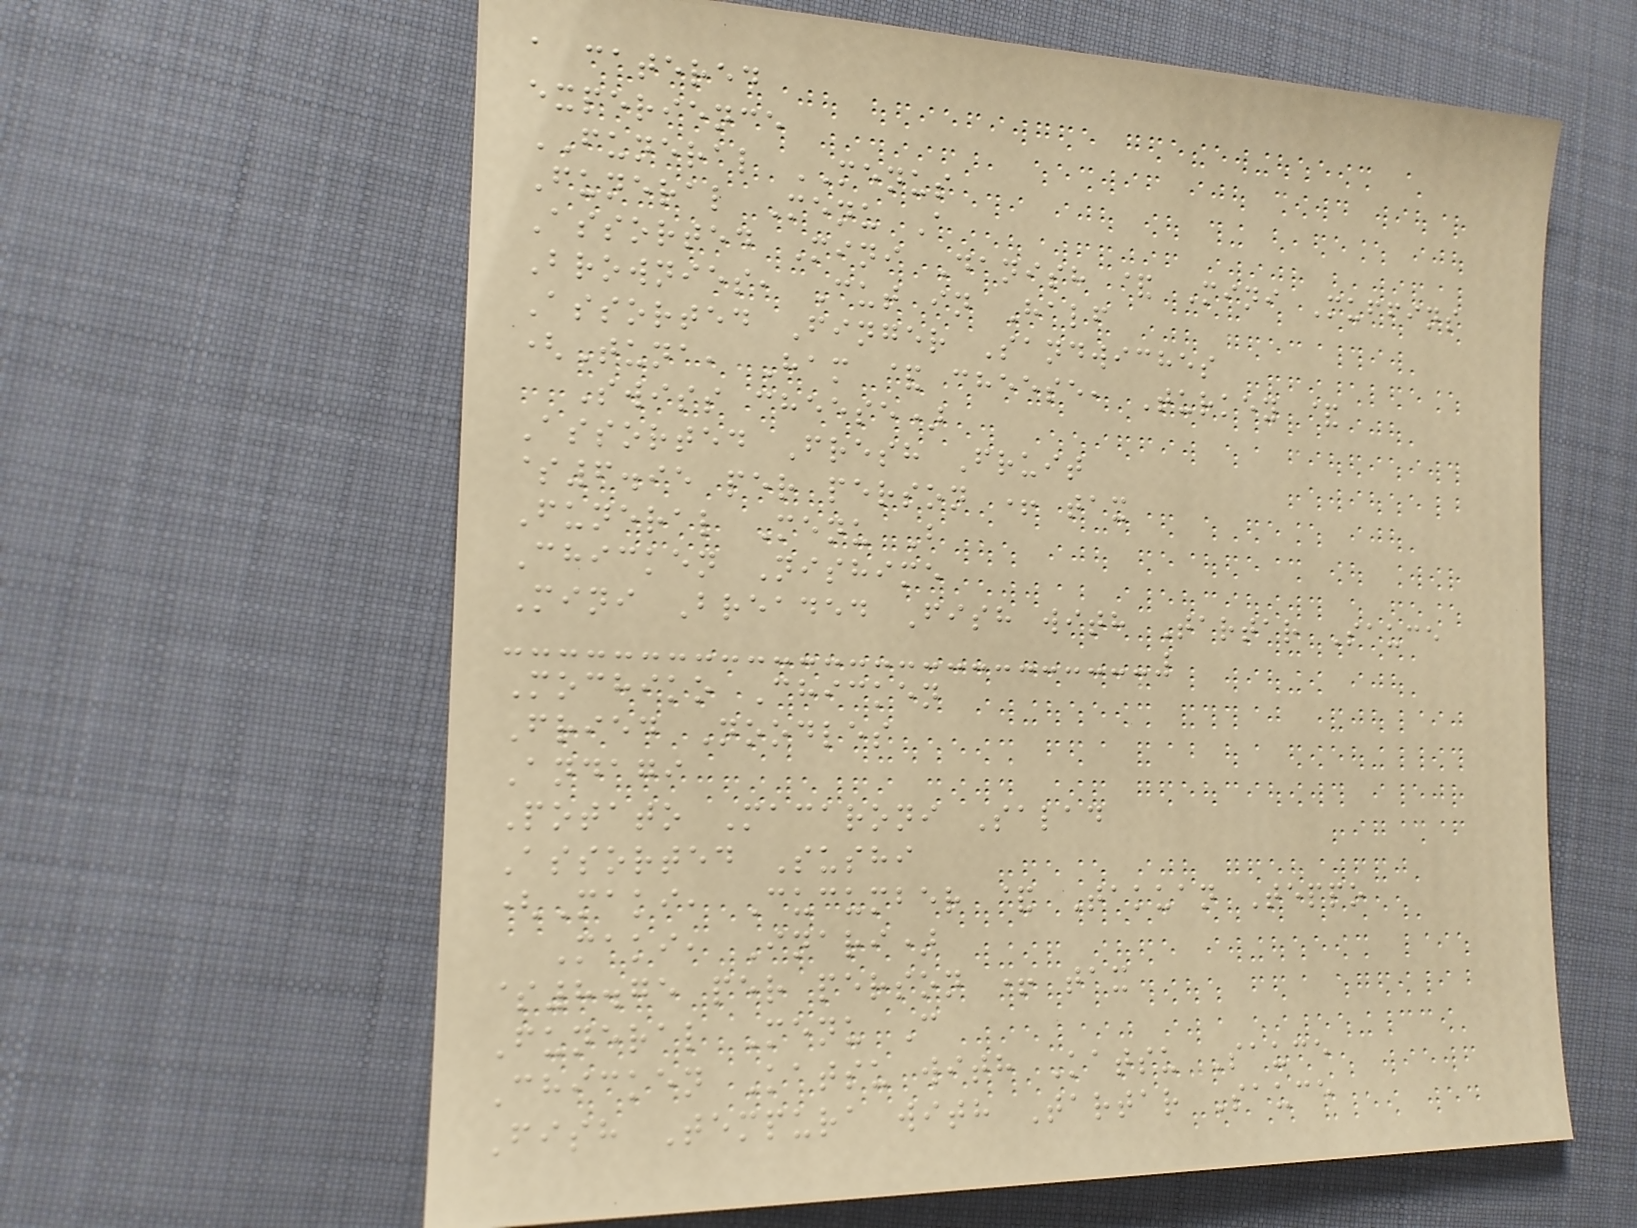a catered
experience
FUNERAL MENUS
Funeral Menu A
Assorted Mini Danish & Mini Muffins
Brownies, Cut in Half
Assorted Finger Sandwiches
(Tuna, Ham & cheese, Turkey &
Swiss cheese)
Assorted Fresh Fruit
$6.95 per person + tax
Funeral Menu B
Chicken Nishime
Mini Breaded Fish with Tartar Sauce
Mochiko Chicken
Fried Noodles
Andagi
Potato Macaroni Salad
Assorted Sushi
(Maki, Cucumber & Takuan Teppo
Maki, Inari)
$8.75 per person + tax
Funeral Menu C
Chicken Katsu with Katsu Sauce
Fish Tempura with Tartar Sauce
